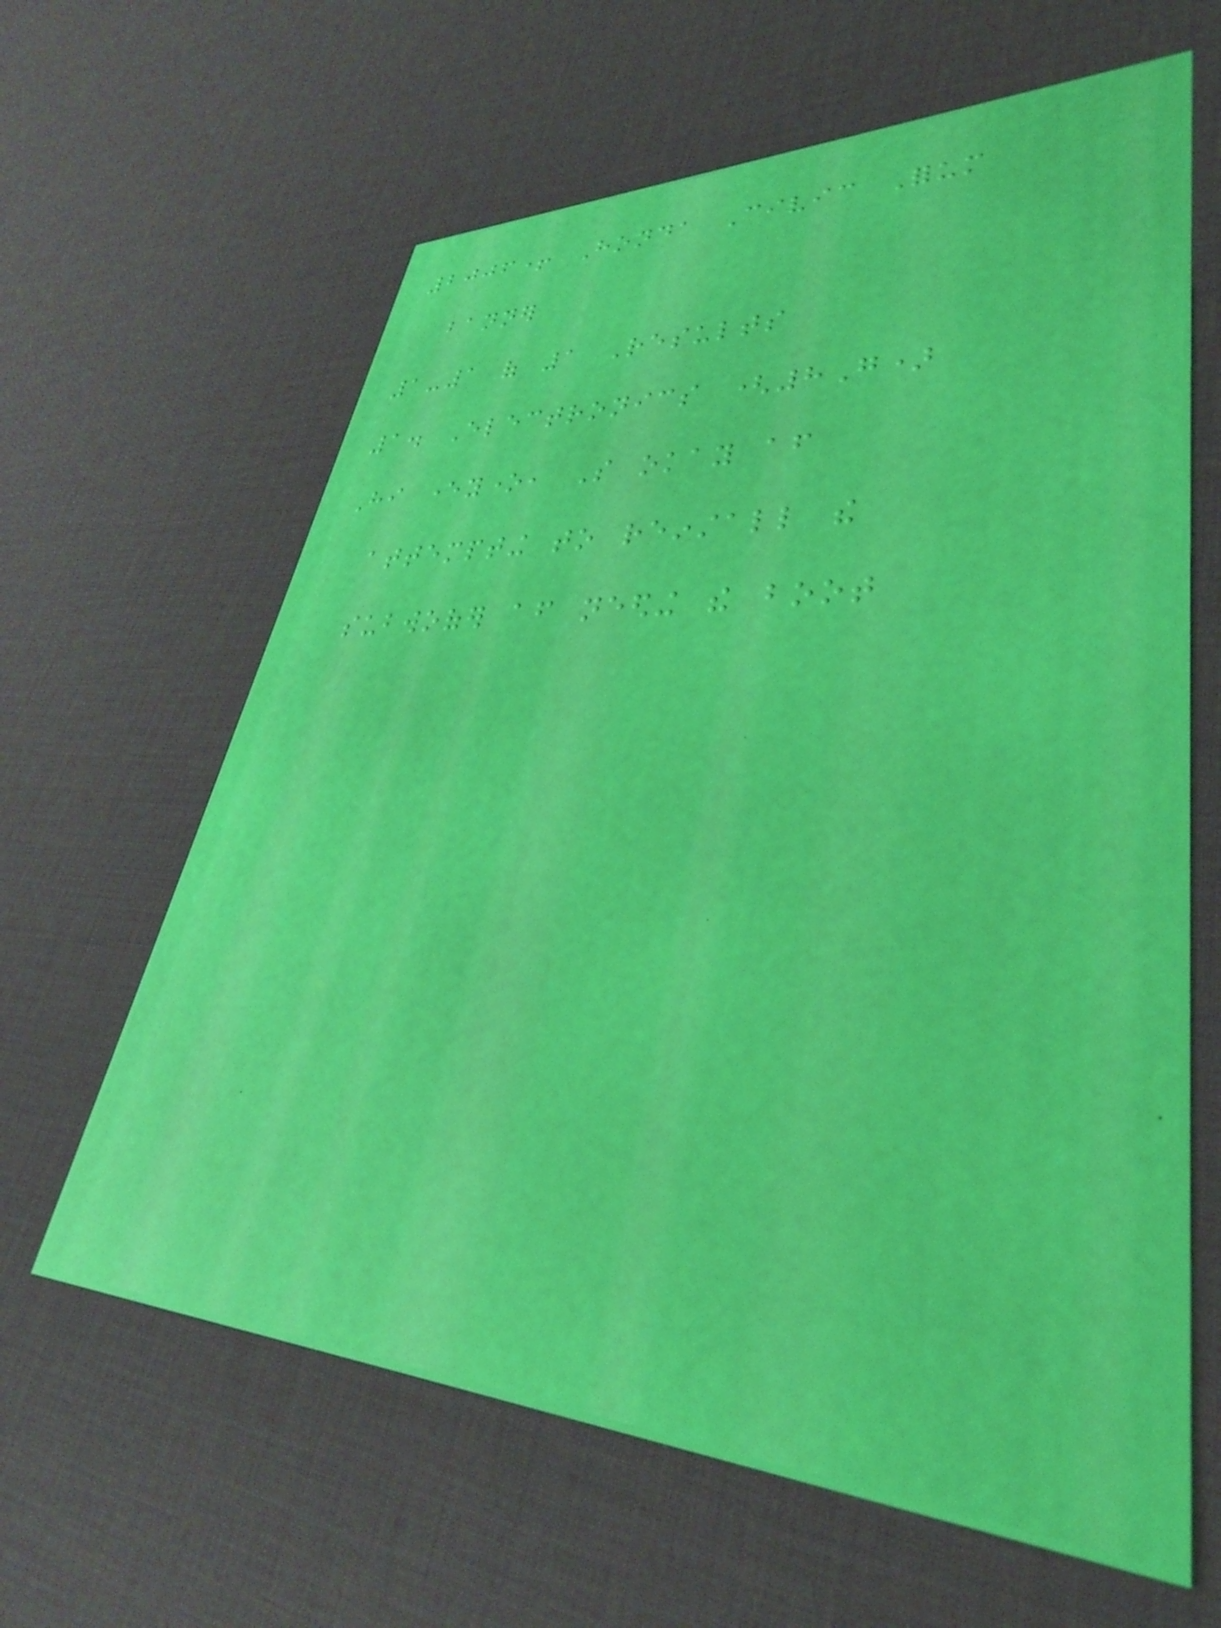2006+ Honda Civic Forum
banner
1-1 of 1 Results
1. Electronics (8G)
Hi everyone, So okay after
attempting to reinstall the
subwoofer after needing the boot
